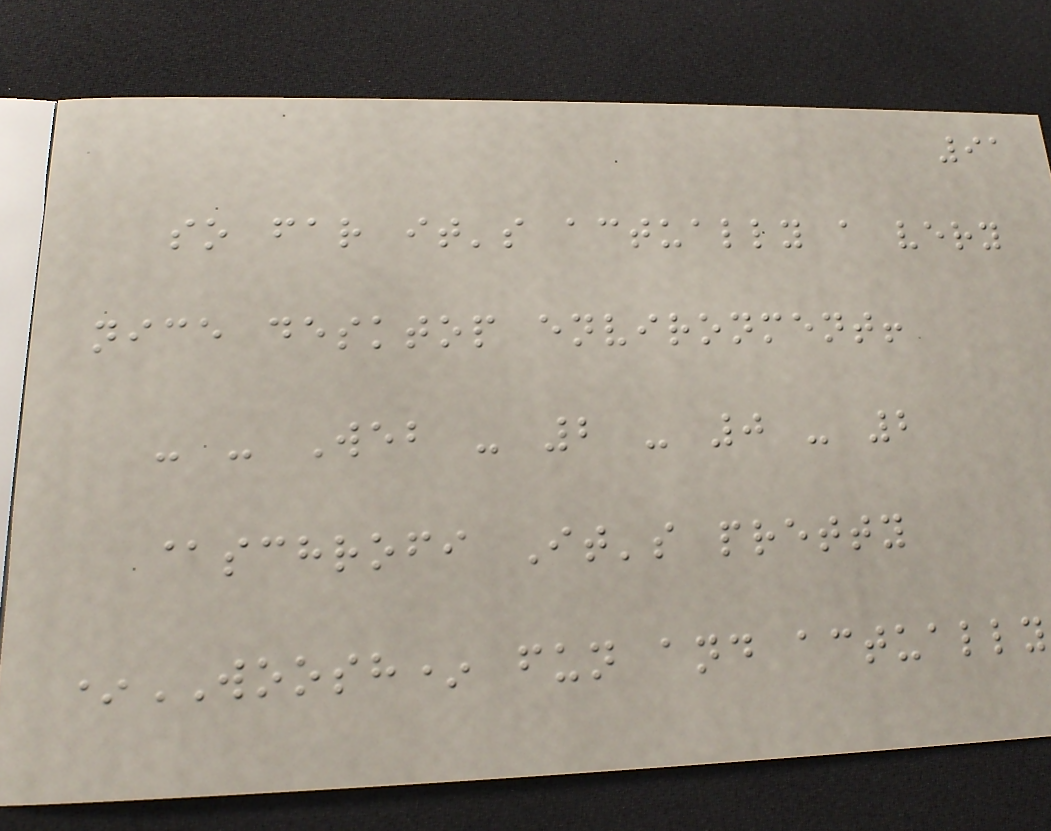91
so far it's actually a very
nice desktop environment!
- - Web - 2 - 0 - 2
@schrofi It's pretty
*WOOSH* fun and actually
